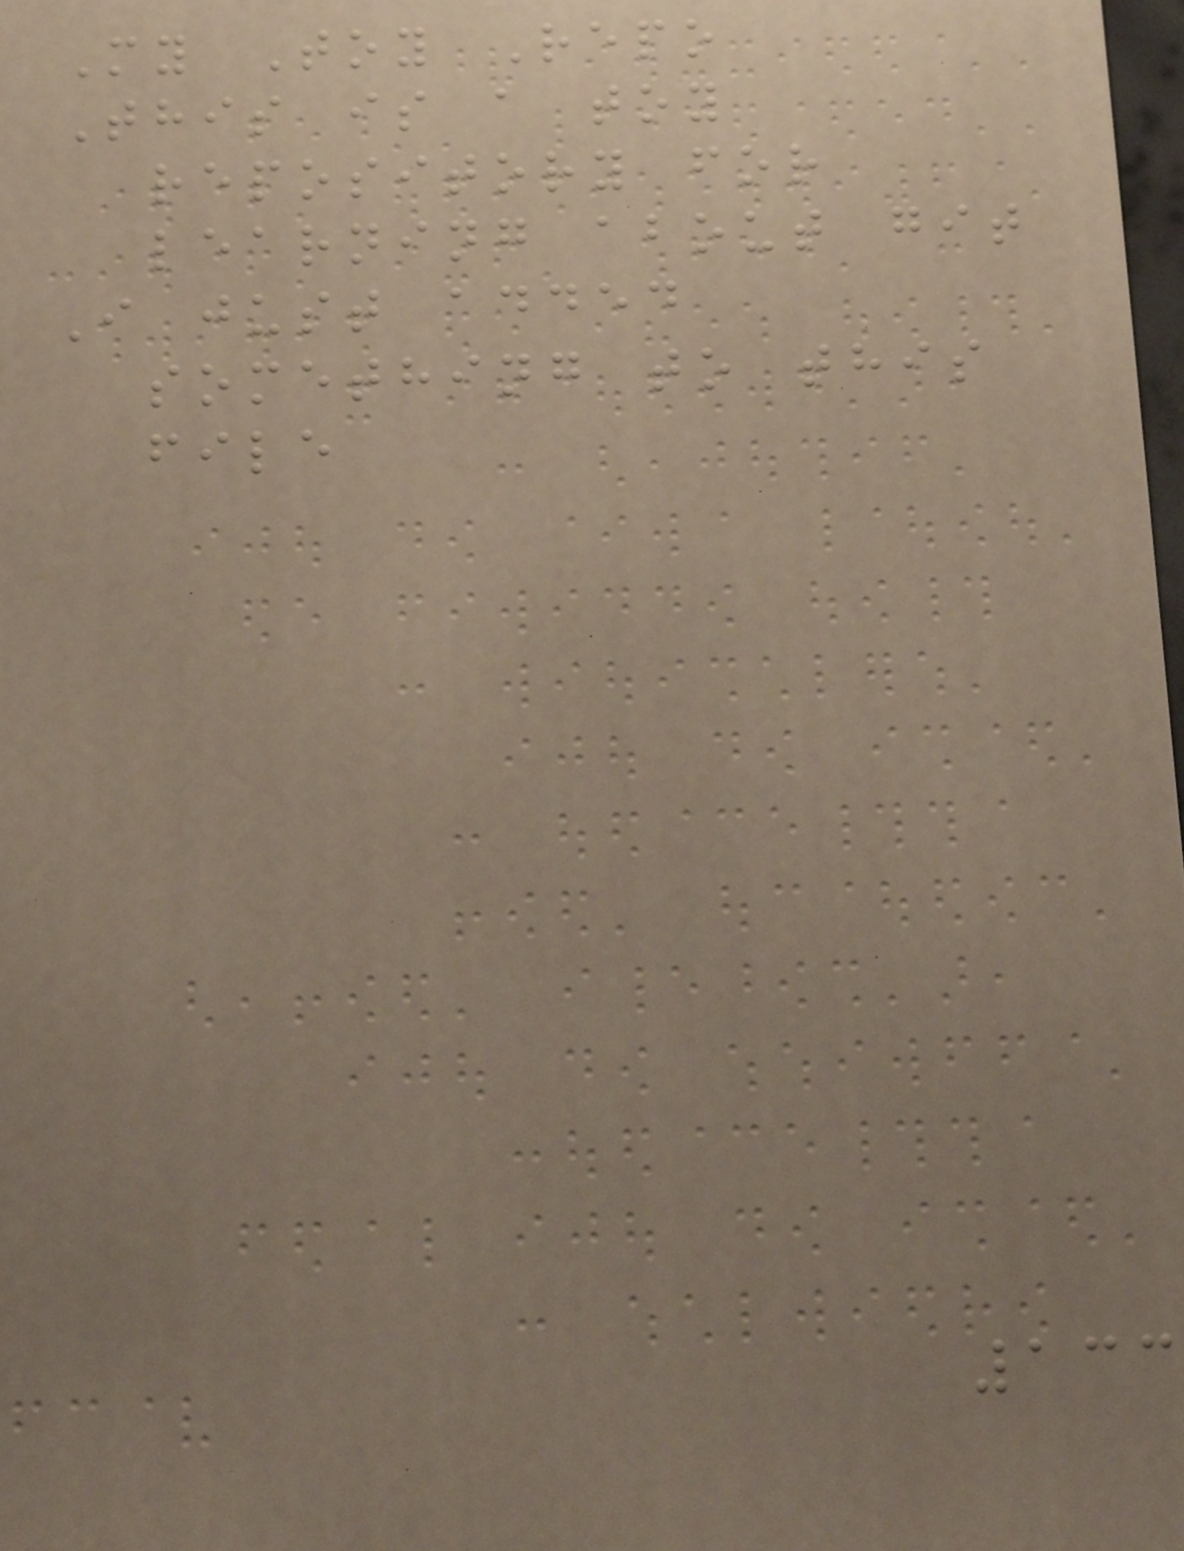My Toy Repo
This is a toy
repository for
learning about git
I just added
something to this
file
133
